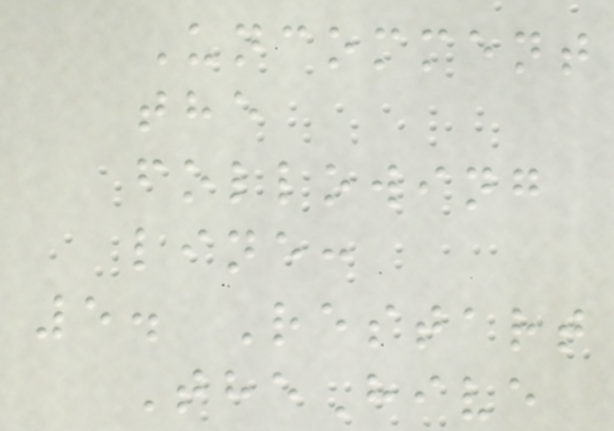Uncomment
the
following
line:
5. Restart
TheHive
